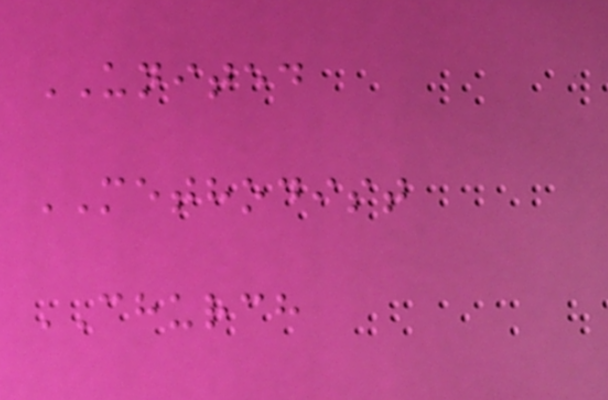UNITED
METHODIST
CHURCH
